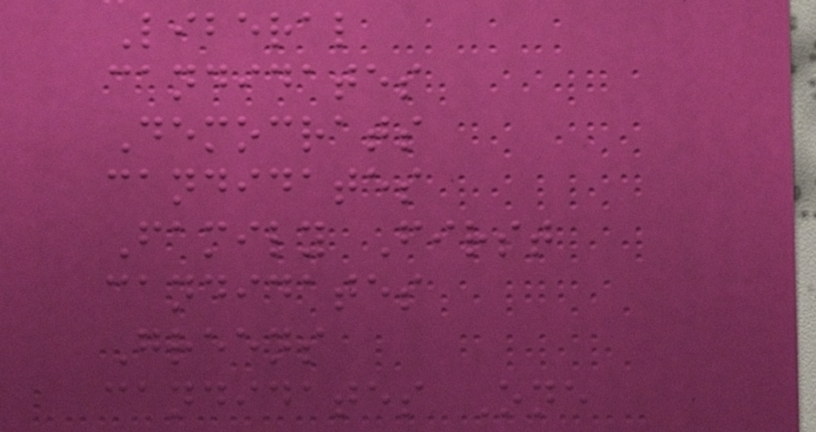Liberal
candidates
Democrats
candidates
Family First
candidates
Greens
candidates One
